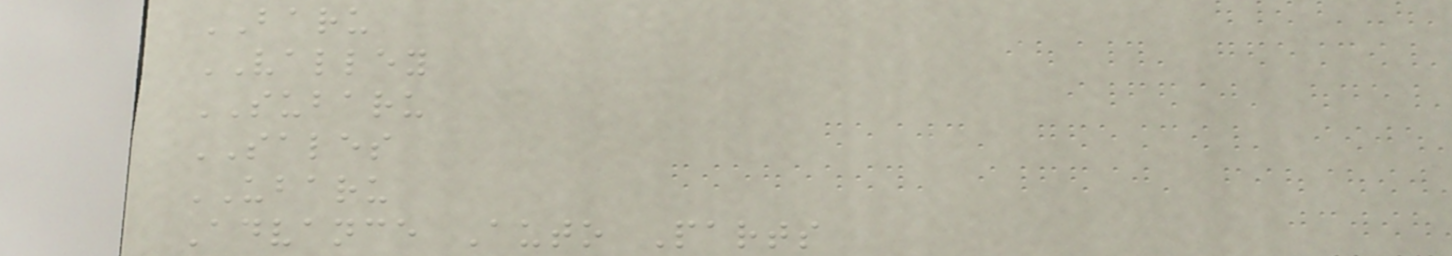BARU
VALLEY
SUBARU
SALES
UBARU
Advance Auto Parts
